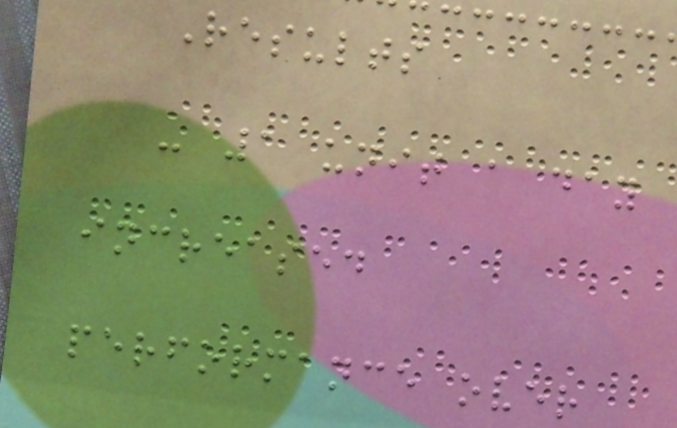Results
- 1 unit a day
increased
performance over
